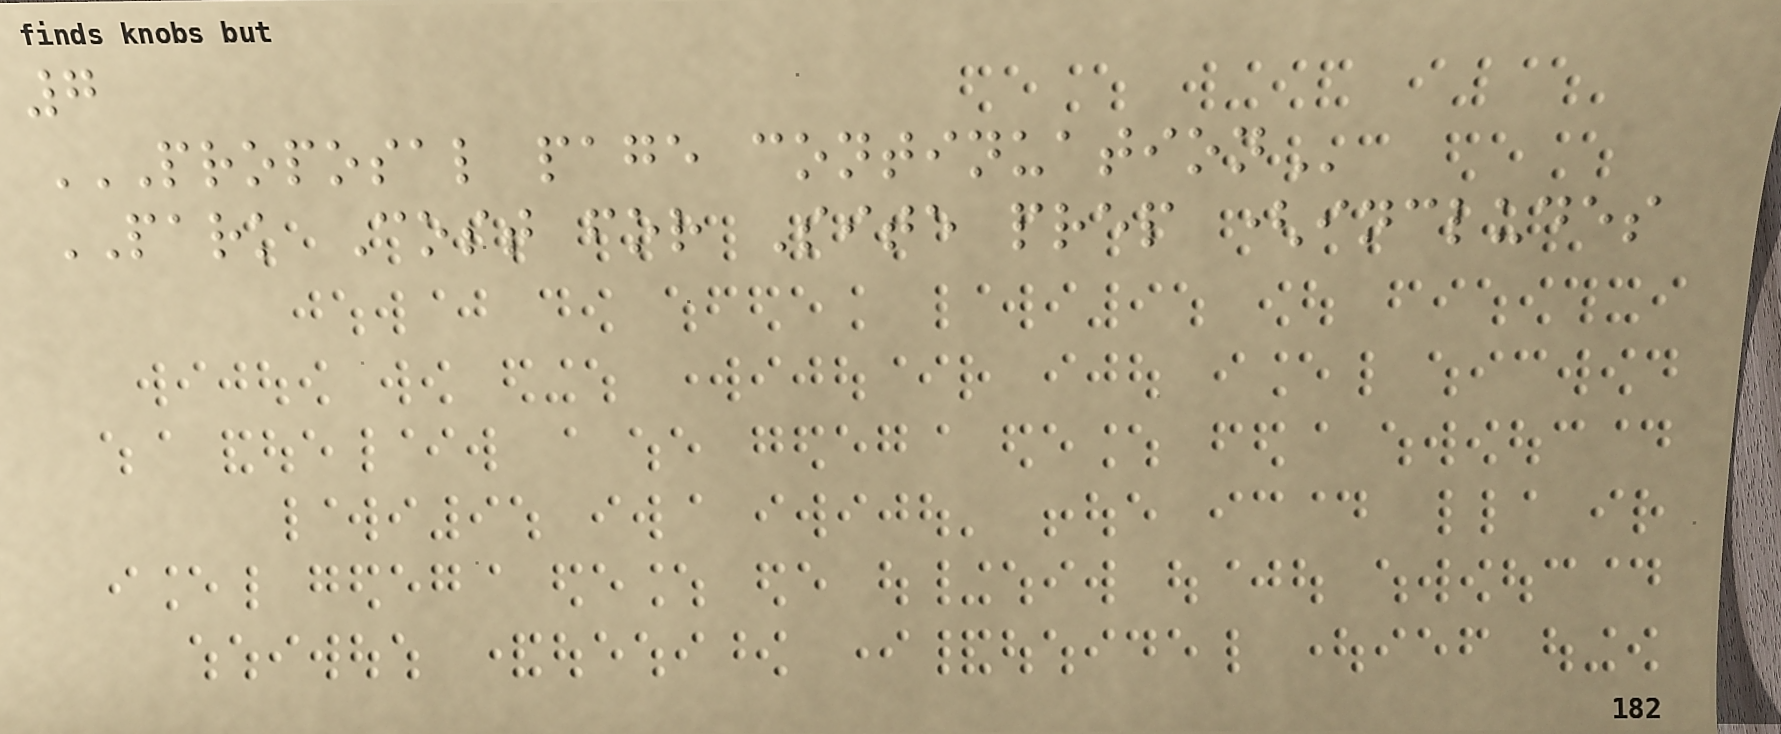7
PROPOSAL PAGE CONTINUATION
PARK Cost for Site prep (includes
